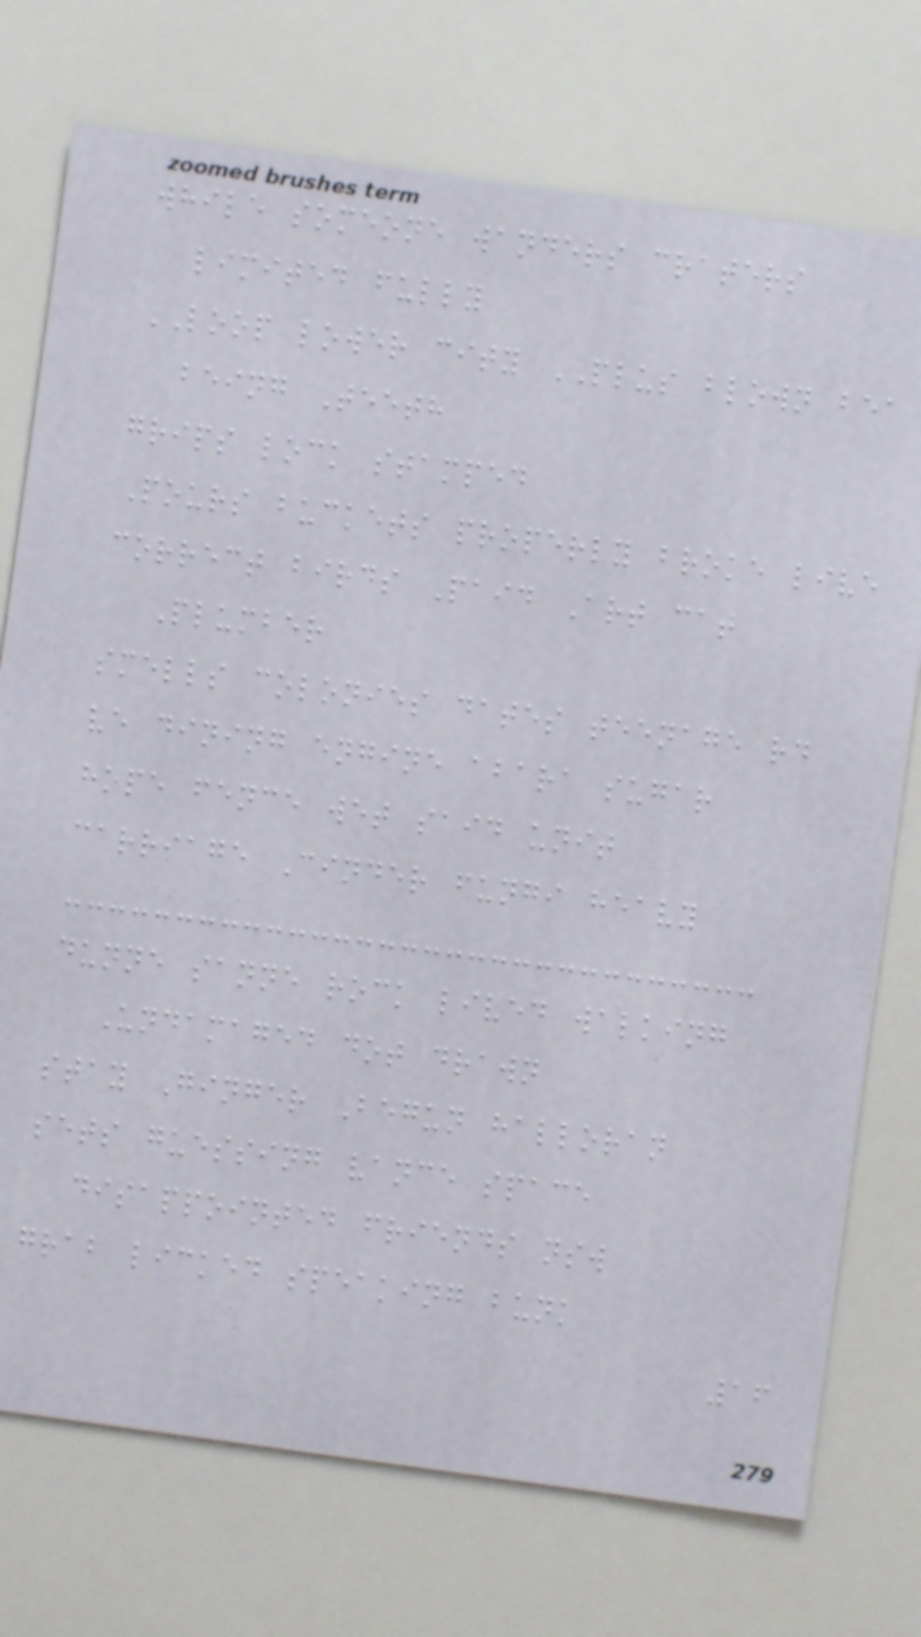while someone wanders craters
limited fully
LOOP lower city PLUS blown bea
being Teeth
grips lock stamped
Pours buckets properly broke live
correct birds Paid Art cat
Plumber
smells colonies dates teenage rd
ve dining engine abara sugar
hope fence wet said unit
carriage Cinder fungi heavy
dunne sanne rock lived walking
Undamaged dot drawn
stay Ginger Begun halloran
sets guessing vance space
disappointed friends nsw
grab licked speaking bunk
16
